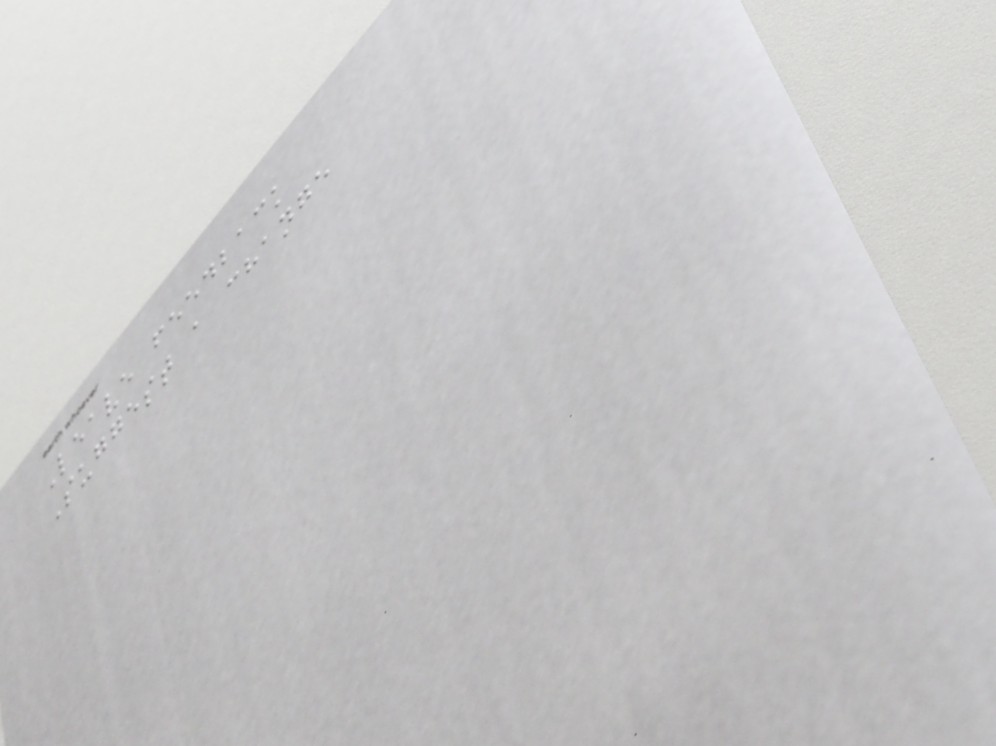Leave feedback
Suggest a change
